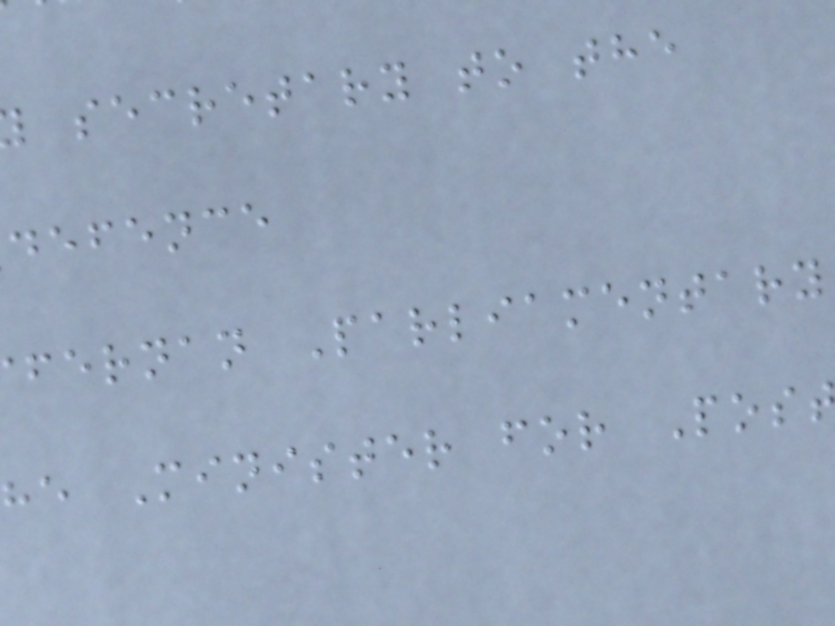secretary to the
defence
fernan Parliamentary
he Minister for Pos
